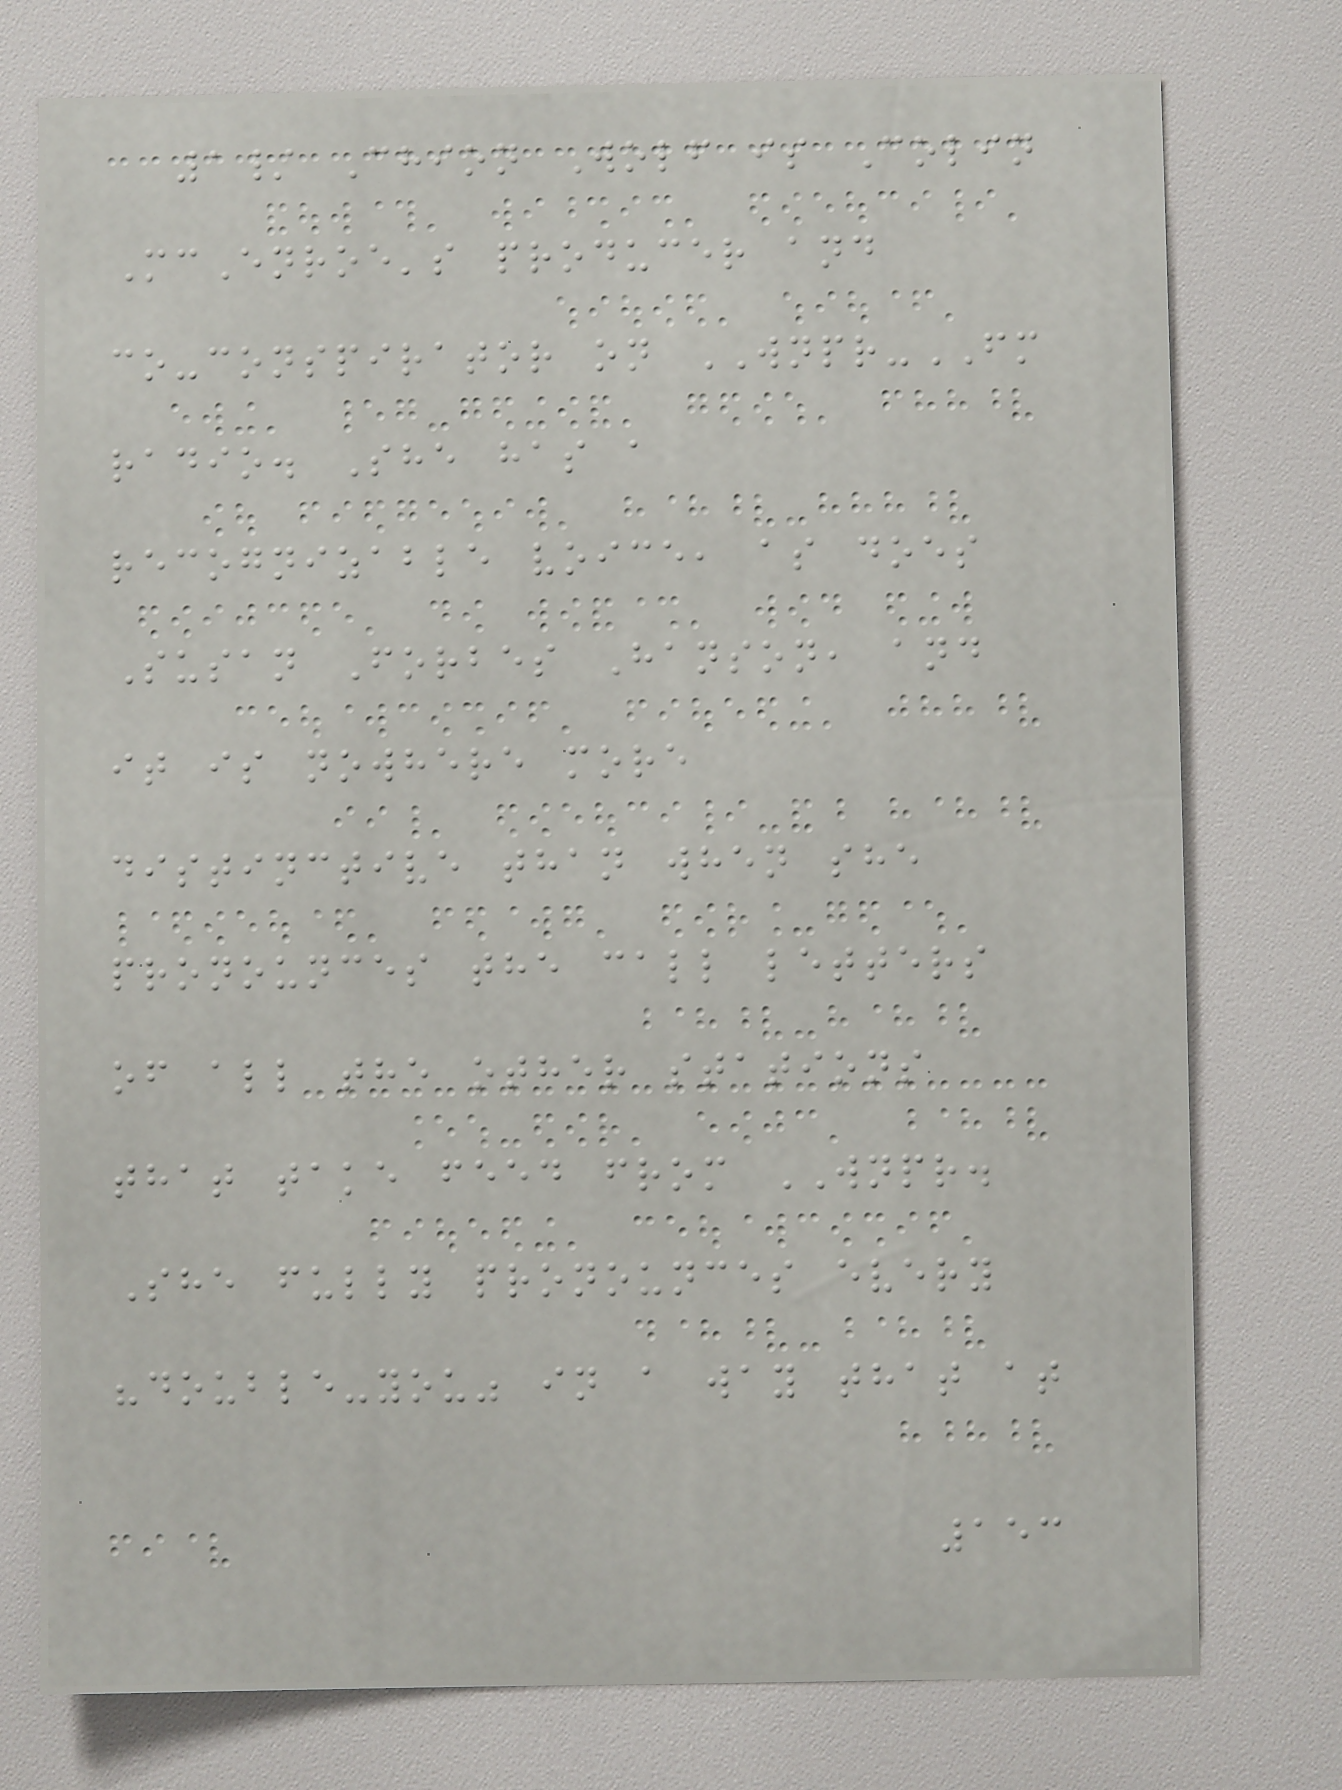1/ Chion Wolf is Colin
McEnroe's producer and
co-conspirator on WNPR-FM
radio. She has a
recognizable voice, as does
Susan Forbes Hanson, and
it is nowhere more
distinctive than when she
pronounces the call letters
of all the other stations
that take feed from WNPR.
She fully pronounces every
"double-you" in a way that at
153
